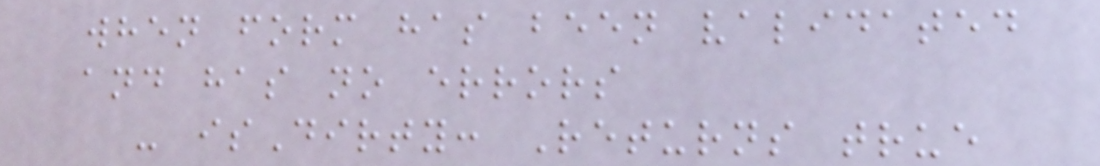when form has been validated
and has no errors
- isDirty: Returns true
